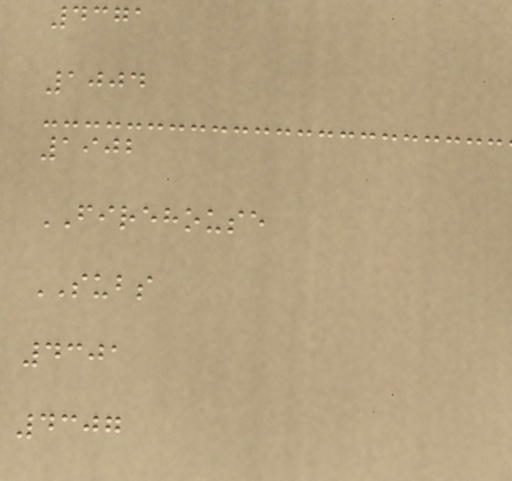4371
1004
1902
FIREHOUSE
SUBS
4301
4307
